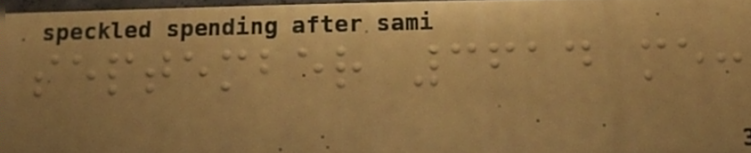september 3614 me:
